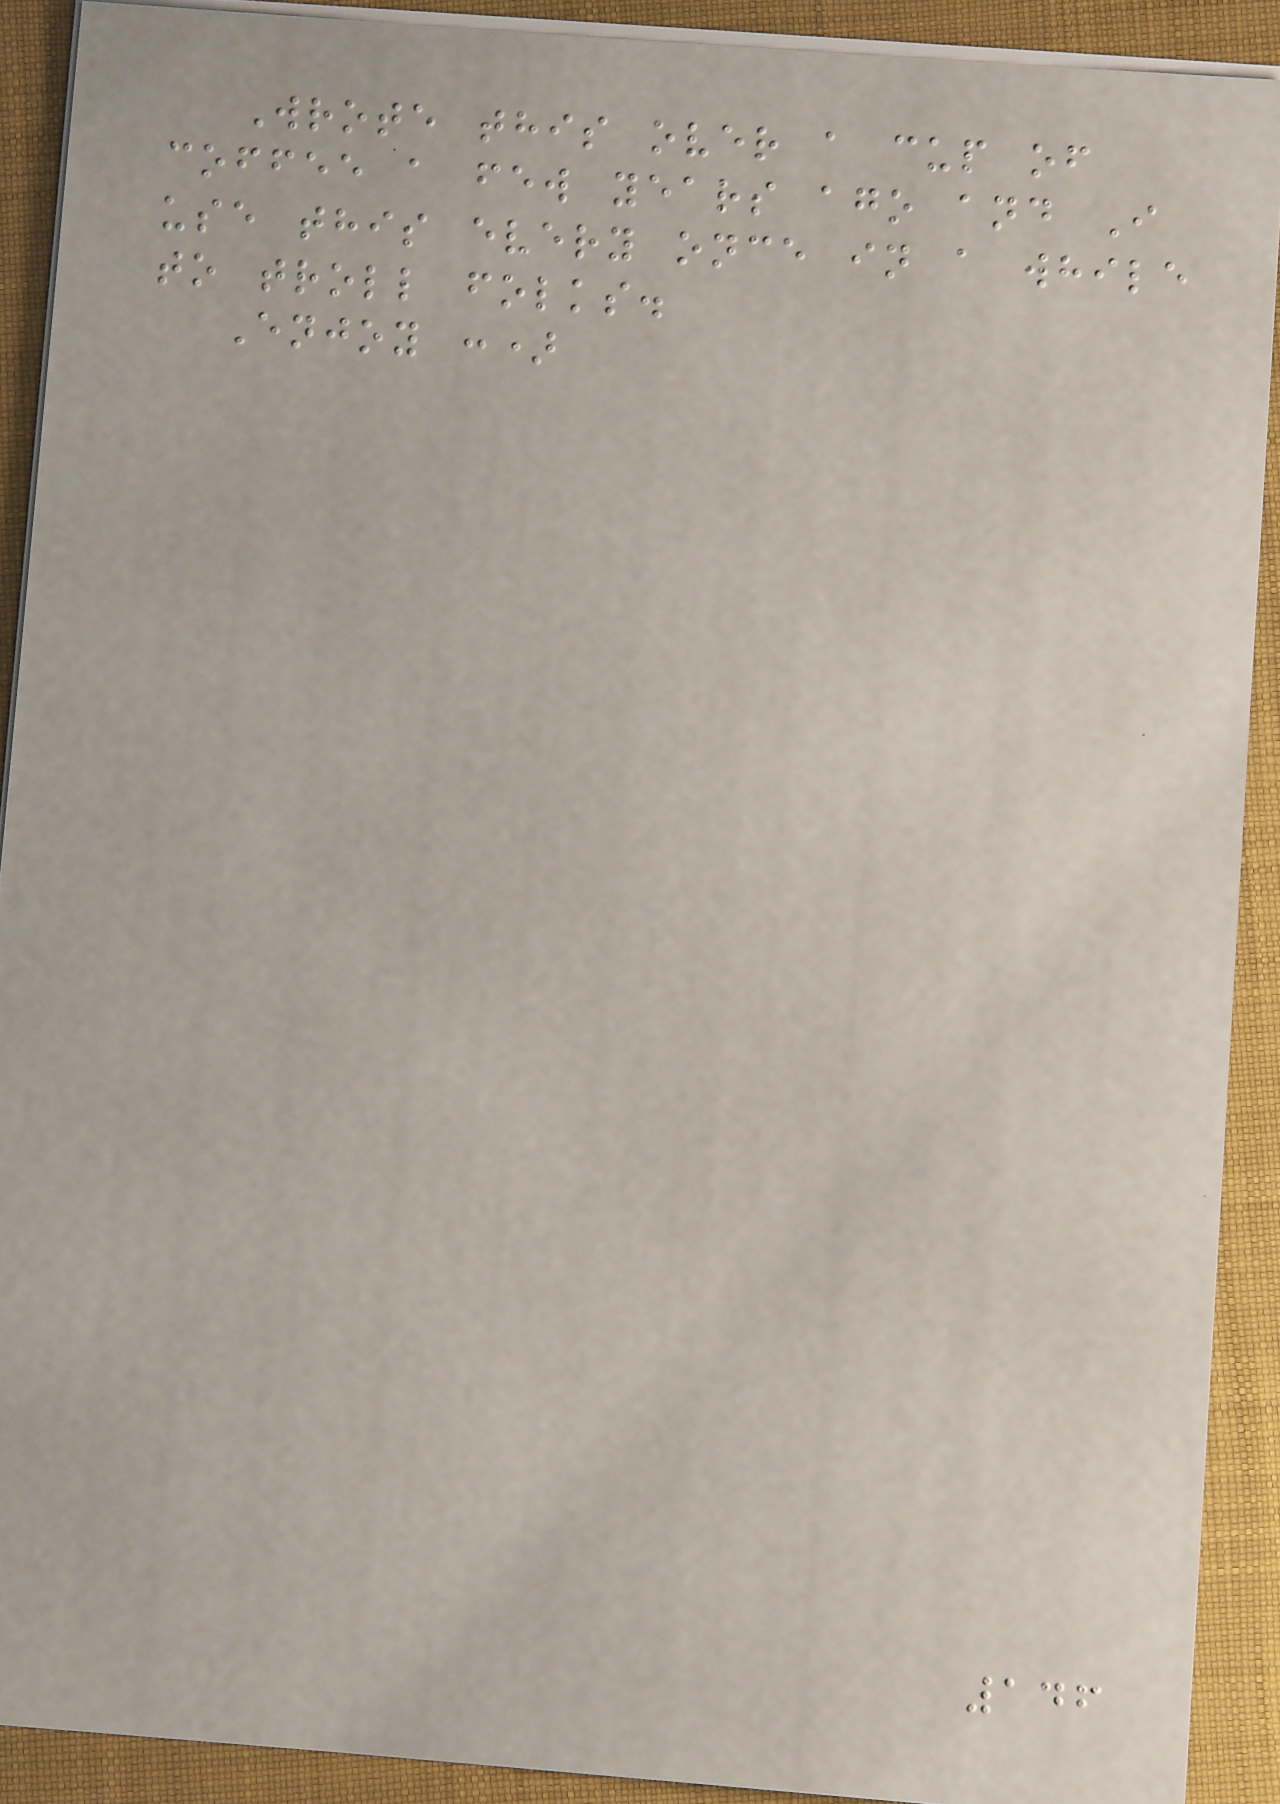Wrote this over a cup of
coffee a few years ago and I
use this every once in a while
to troll folks.
Enjoy :)
146
